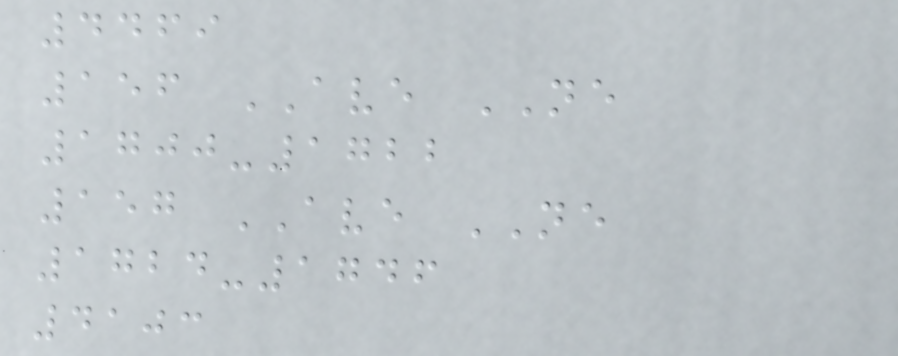4469
156 AVE NE
1700-1722
157 AVE NE
1724-1746
4103
